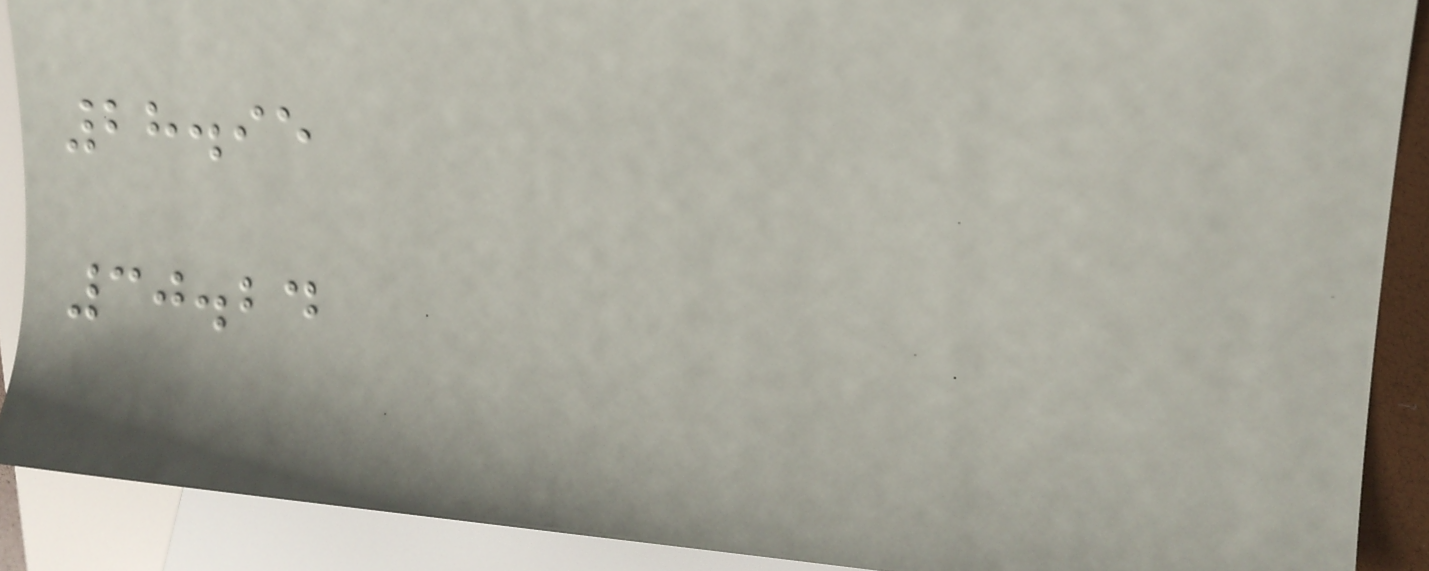28.95
30.24
